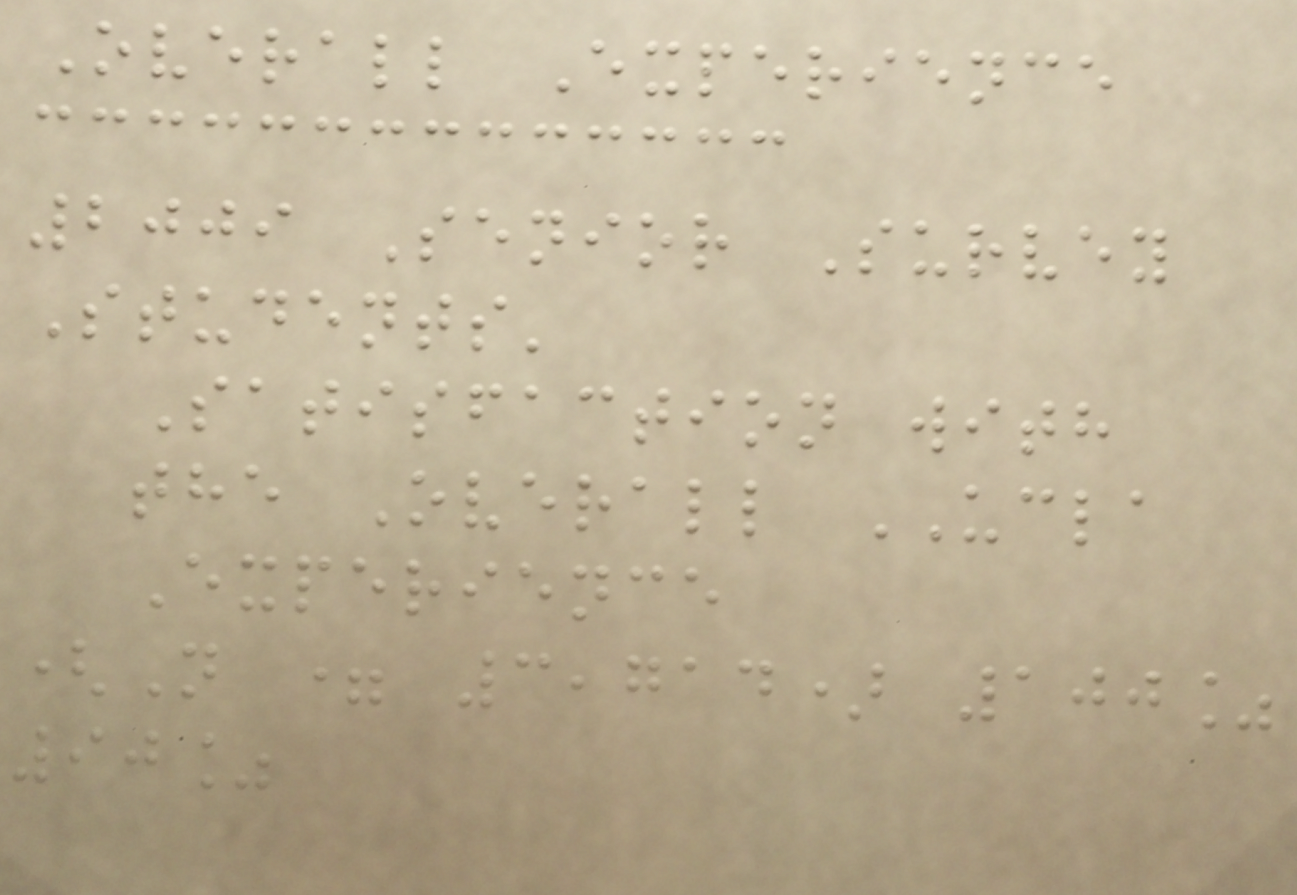Overall Experience
2009 Senior Survey
Students'
Satisfaction with
the Overall UCLA
Experience
(N = 3,714) 100%
90%
